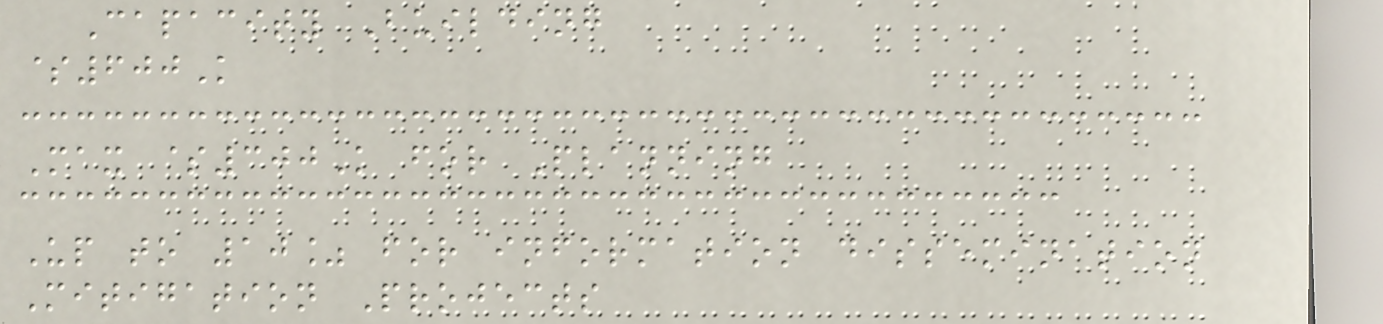Capacity Building
$600K
Max $300K for Planning
Up to 10% for information dissemination
Mitigation Projects
